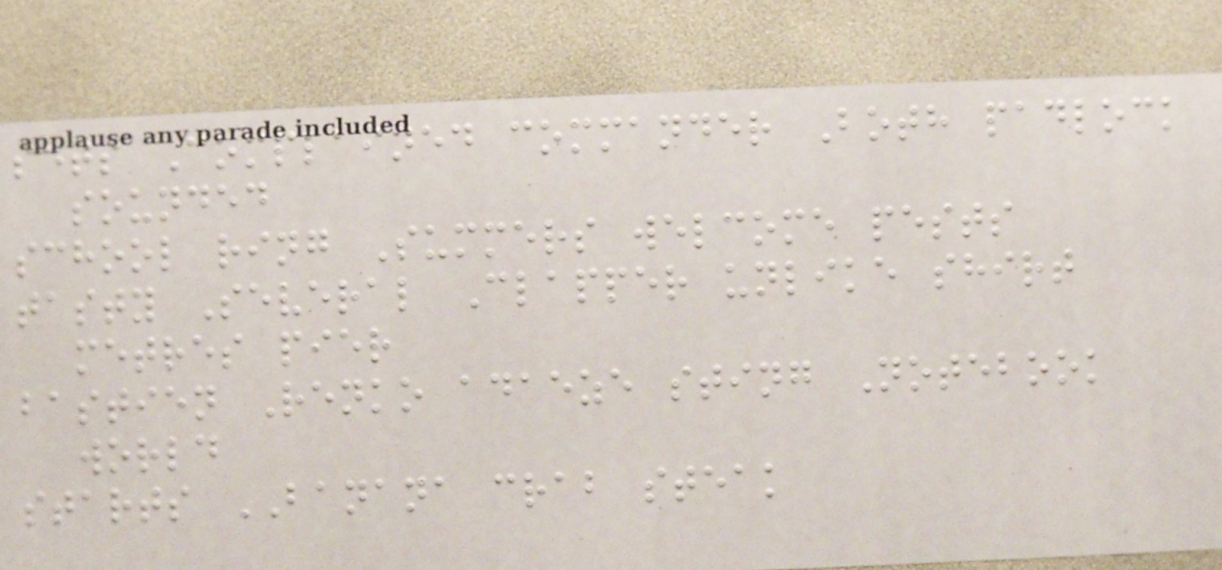sets Complained commander Both padlock
sounded
school ring Summers welcome pests
tasty Several Clapper unlike shirt
metres pier
bastien Renko adaeze sting Notebook
world
starts BANANA crab steak
